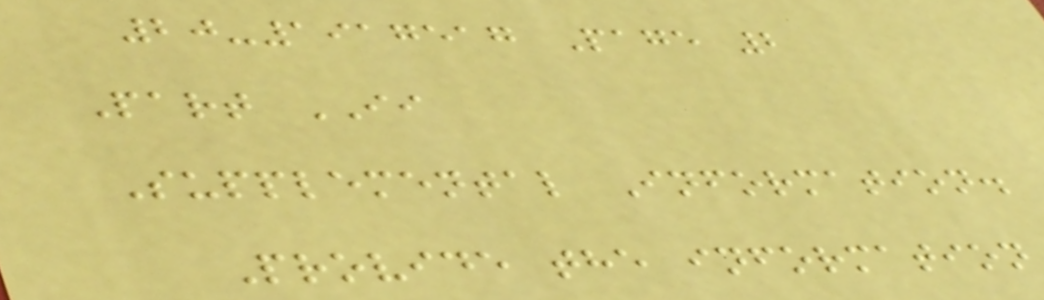20-1917517 Page 2
Part II
Supplemental Information.
Provide the information
